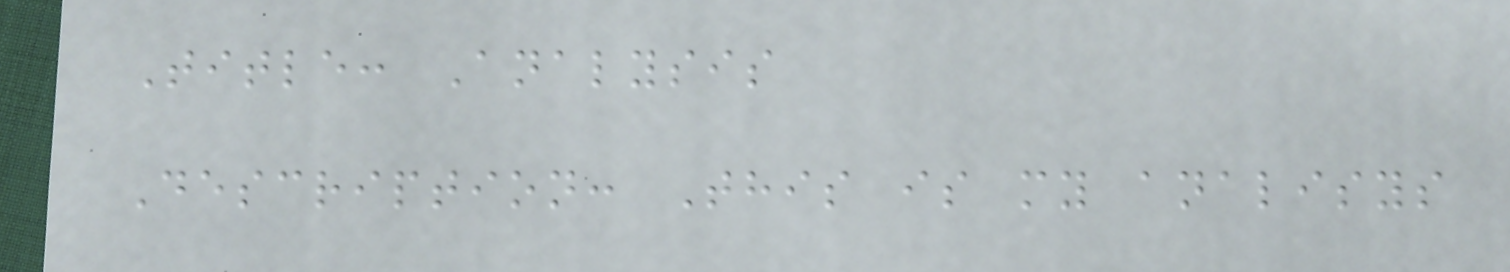Title: Analysis
Description: This is my analisys
